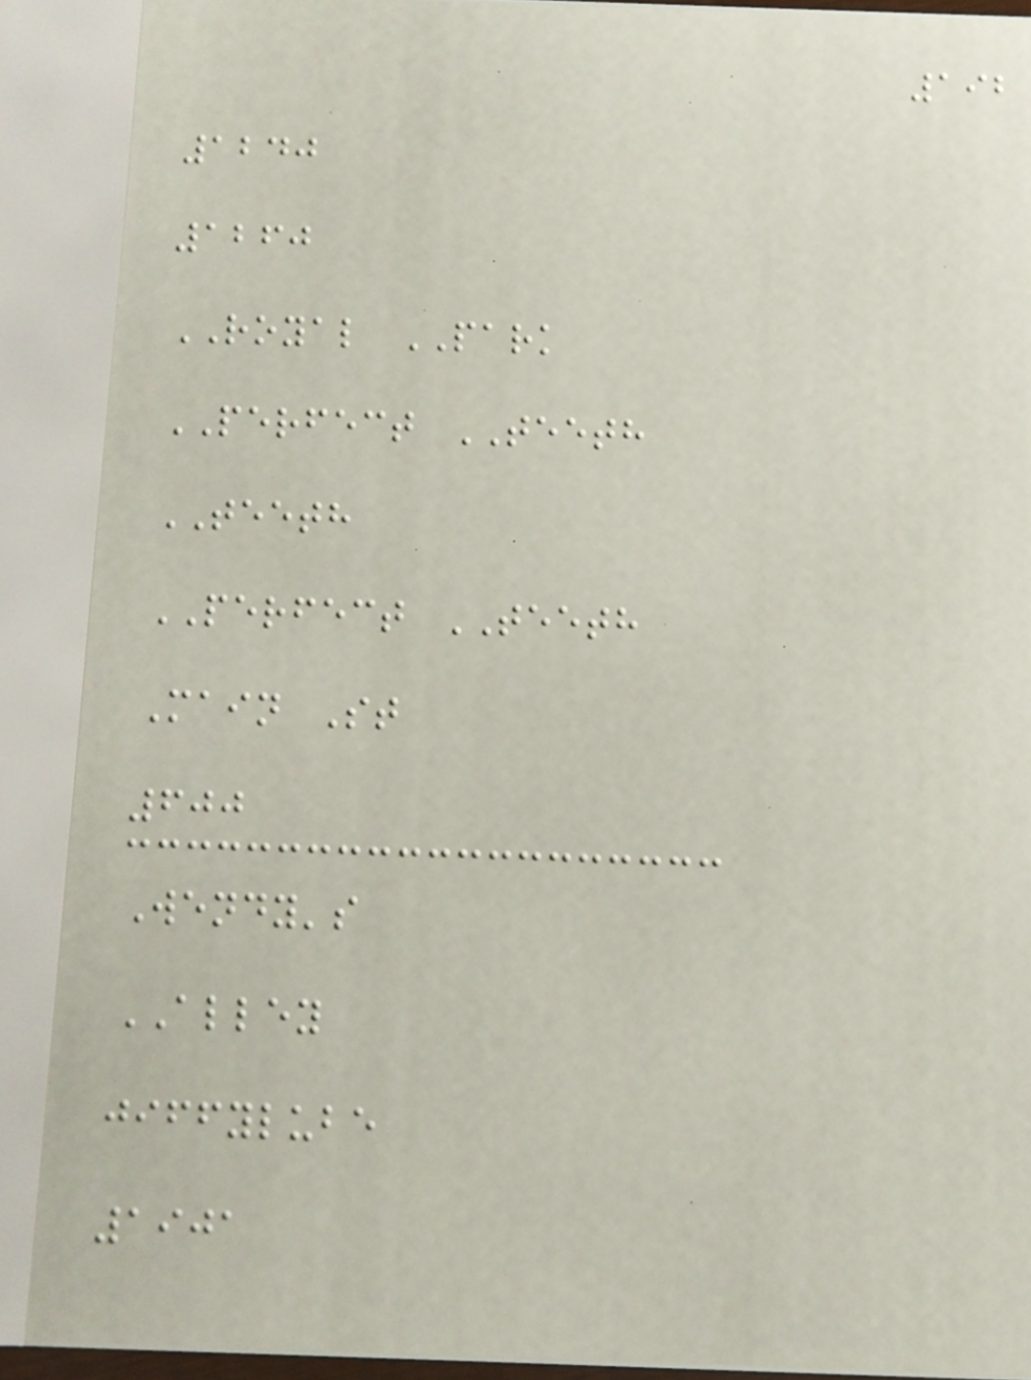192
1240
1260
ROYAL PARK
PERFECT TEETH
TEETH
PERFECT TEETH
Main St
600
Wendy's
ALLEY
jiffylube
1901
